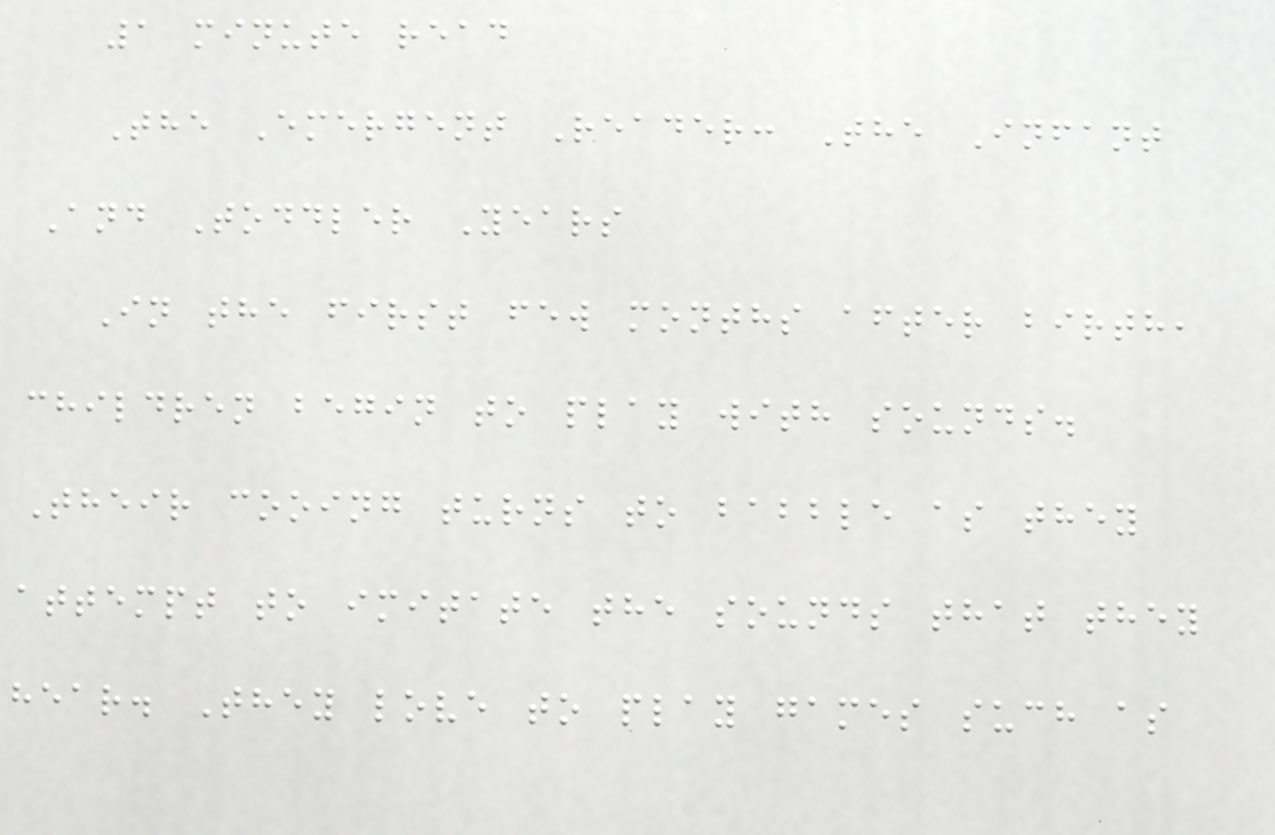1 minute read
The Emergent Reader: The Infant
And Toddler Years
In the first few months after birth,
children begin to play with sounds.
Their cooing turns to babble as they
attempt to imitate the sounds that they
hear. They love to play games such as
